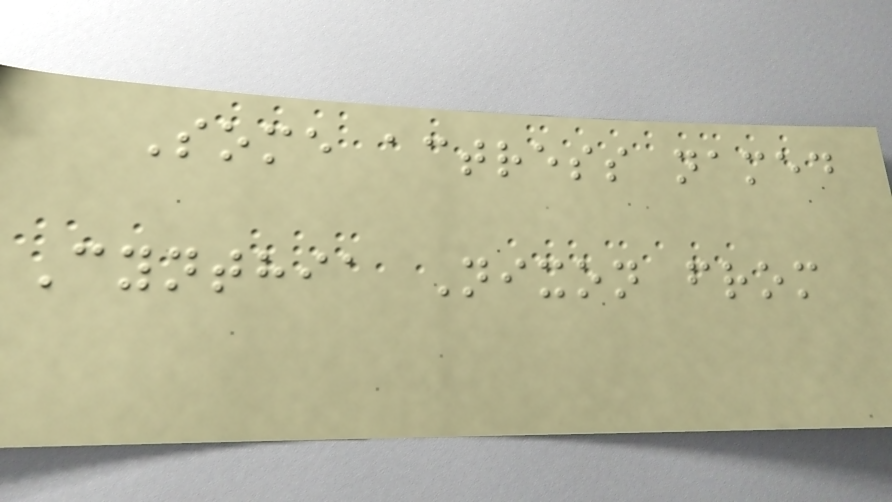Some actress named
Cynthia Nixon from
